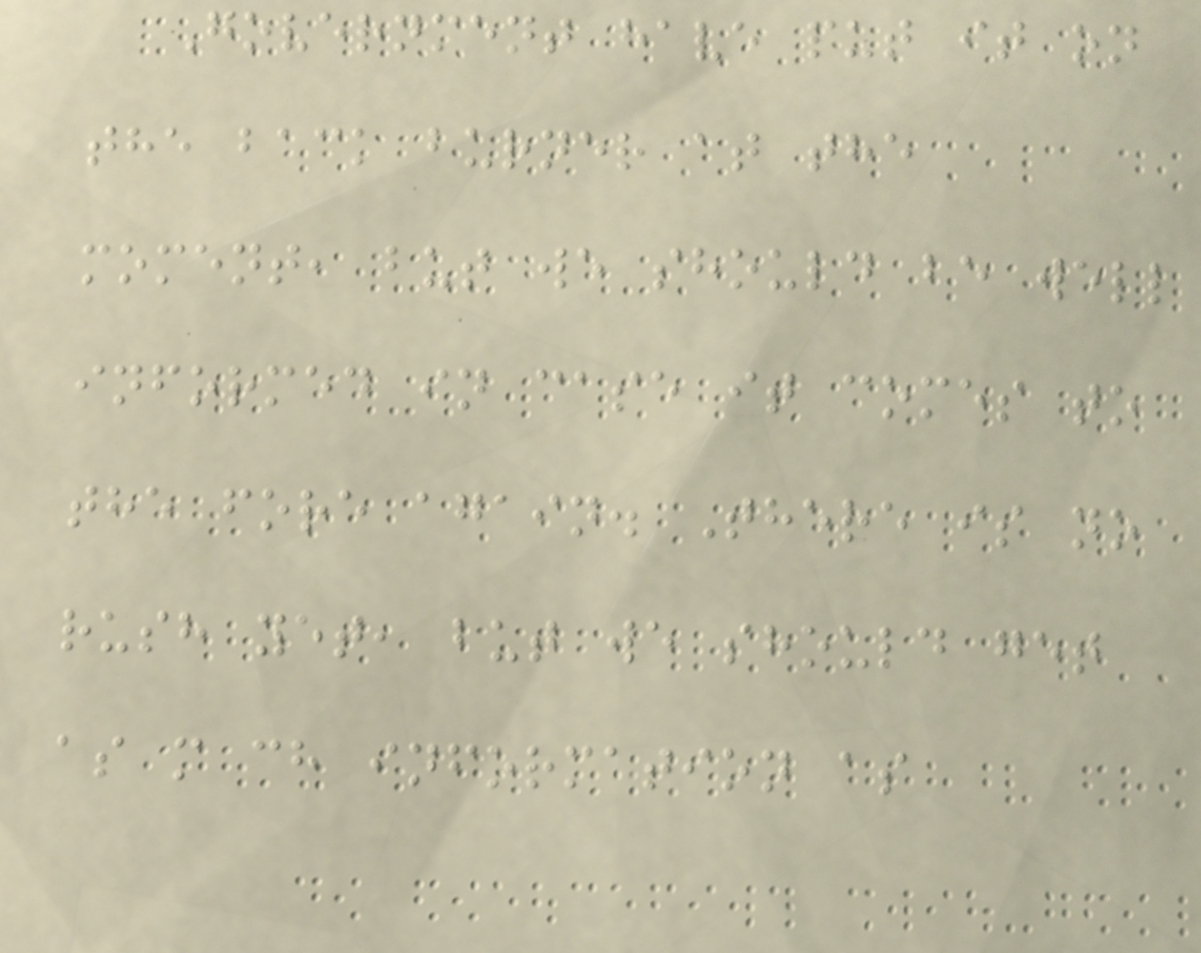Government have put it on
the back burner at the
moment, but we should be well
informed in case it comes to
the fore again. There is no
rush yet, but we should get
as m ch information as
